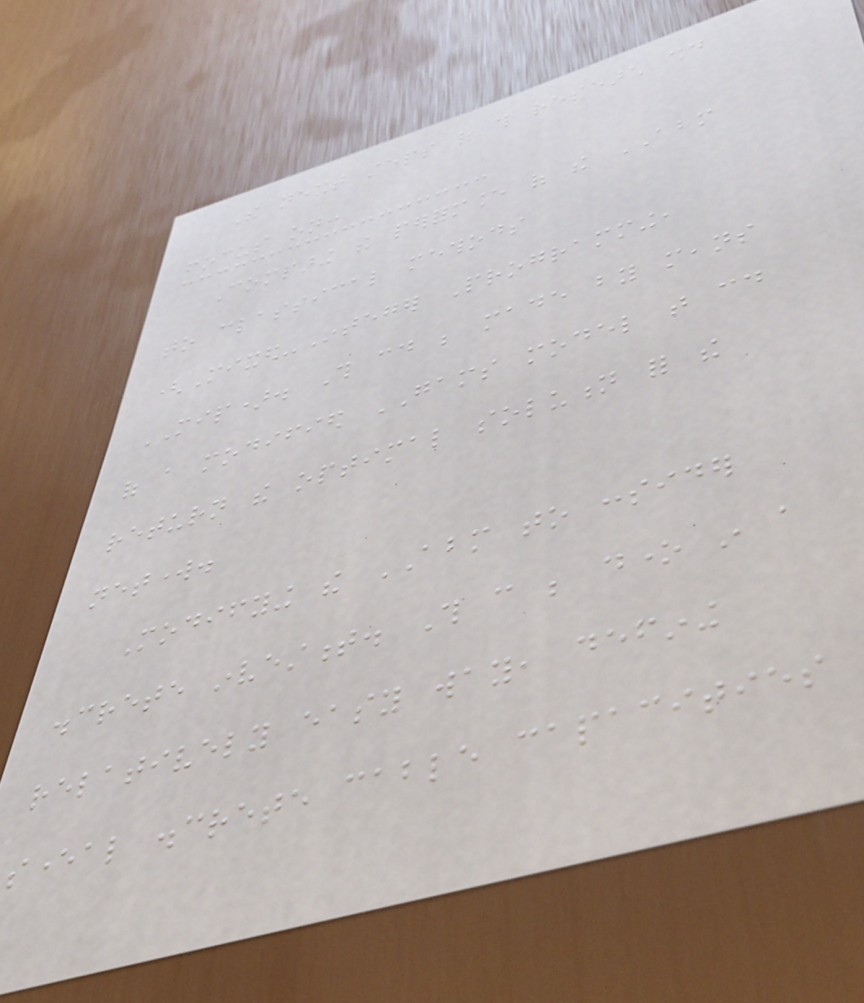The next steps of this research should
focus on:
Comparing the performance of the ABM
to classical methods
(Mixed-Integer Programming,
MIP). This could be made by means
of a modified GAMS model that could
return the optimal solution for the
network.
Modifying the ABM to consider
discrete investment. This can be done in a
relatively easy way, defining
several discrete cable capacities
